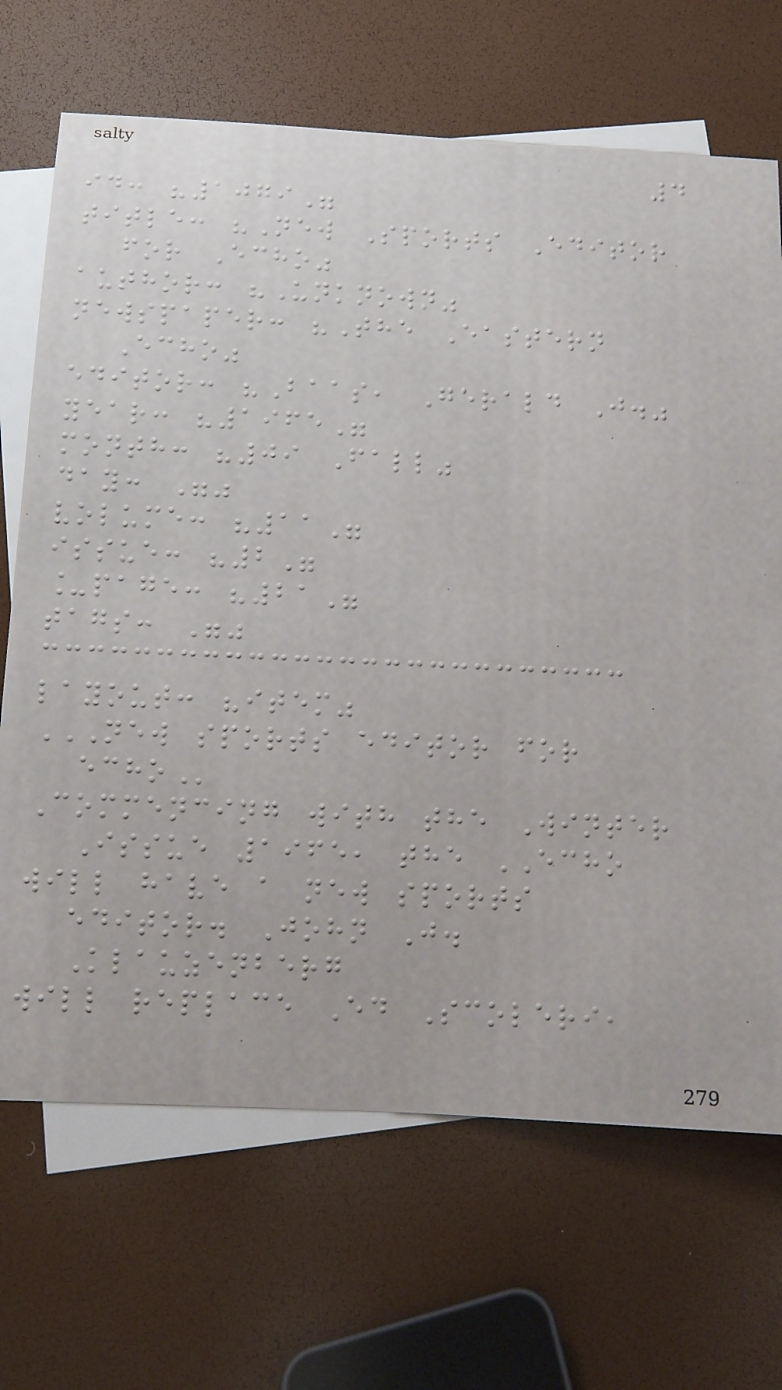4
id: "1079"
title: "New Sports Editor
for Echo"
author: "Unknown"
newspaper: "The Eastern
Echo"
editor: "Baas, Gerald J."
year: "1965"
month: "09 Fall"
day: ""
volume: "11"
issue: "2"
_page: "21"
tags: ""
layout: "item"
NEW SPORTS EDITOR FOR
ECHO
Commencing with the Winter
Issue 1965, the ECHO
will have a new sports
editor. John J.
Klauzenberg
will replace Ed Scoleri,
